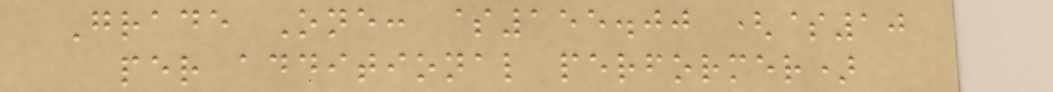Grade One: $155.00 ($10
per additional performer)
